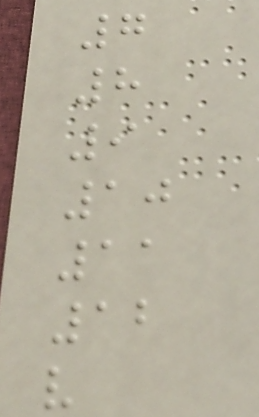7
8
9
10
11
12
v
